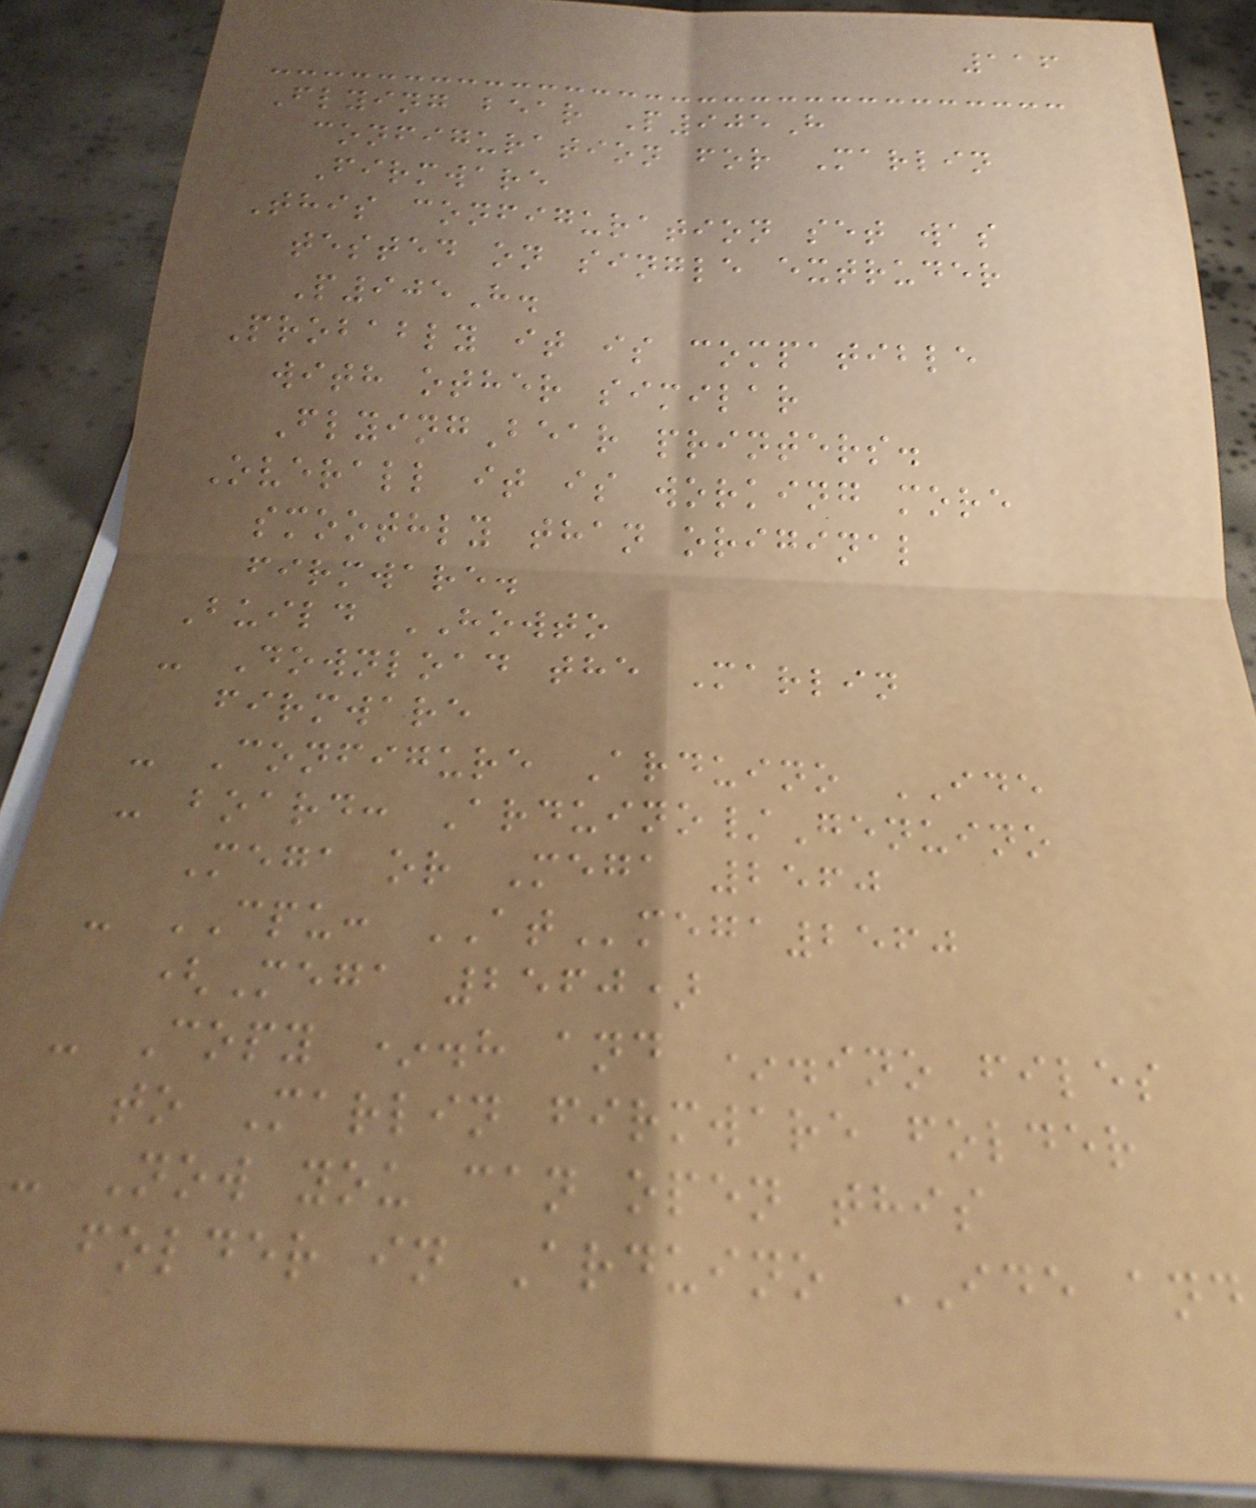116
Flying bear P905H
configuration for Marlin
Firmware
This configuration set was
tested on single extruder
P905H.
Probably it is compatible
with other similar
FlyingBear printers.
Overall it is working more
smoothly than original
firmware.
Build HOWTO
- Download the Marlin
firmware
- Configure Arduino IDE
- board: Arduino/Genuino
Mega or Mega 2560
- CPU: ATmega2560
(Mega 2560)
- Copy *.h and *.ino files
to Marlin firmware folder
- Now you can open this
folder in Arduino IDE and
